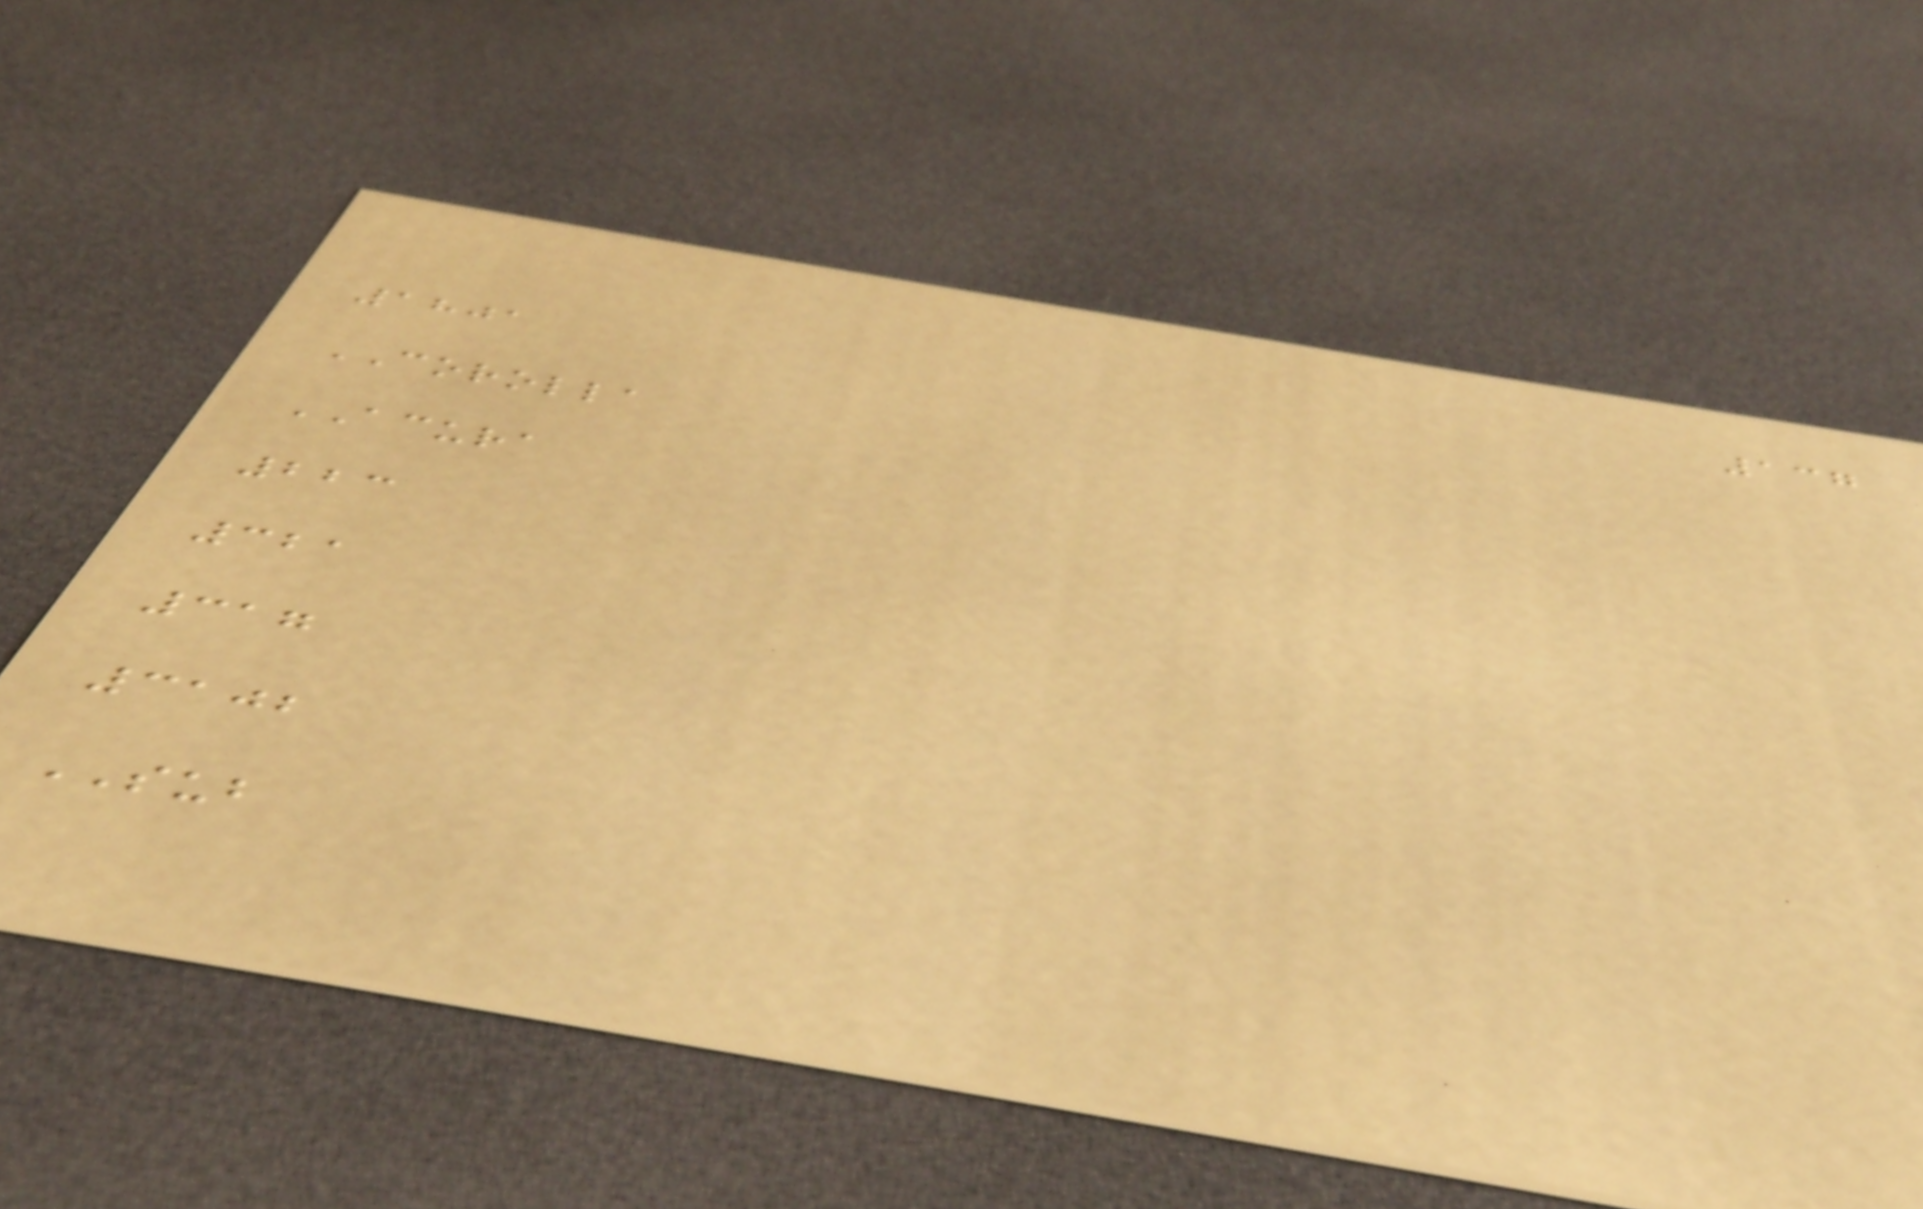137
1801
COROLLA
ACURA
223
321
317
3102
SUB
